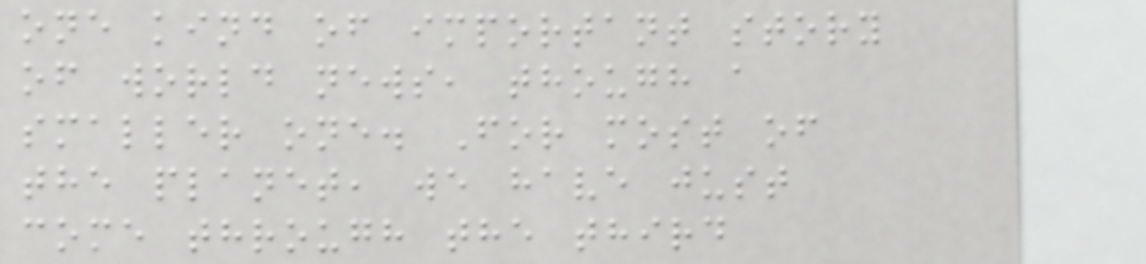one kind of important story
of world news, though a
smaller one. For most of
the planet, we have just
come through the third
